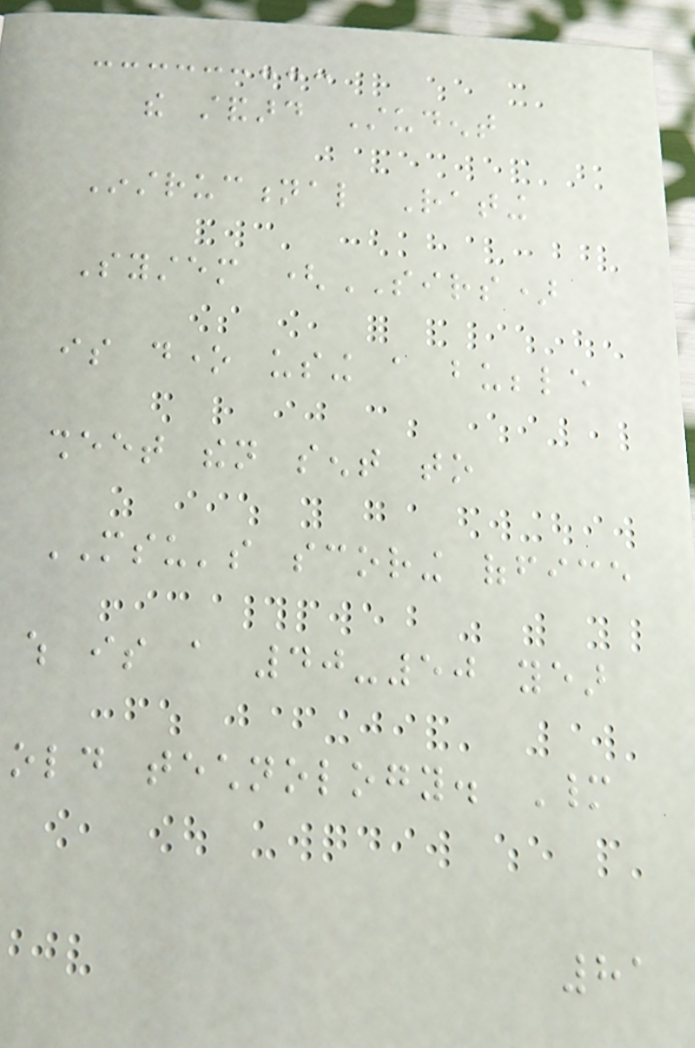the standard Student
Instructional Rating
System (SIRS)
is done using a bubble
sheet then sent to
MSU's scoring office
which is a 40-50 year
old technology. Many
81
